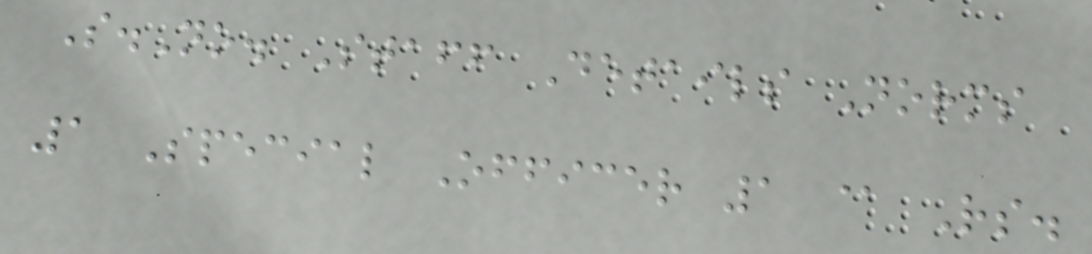S.No. Staff Details Norms
1 Special Officer 1 @ Rs.
